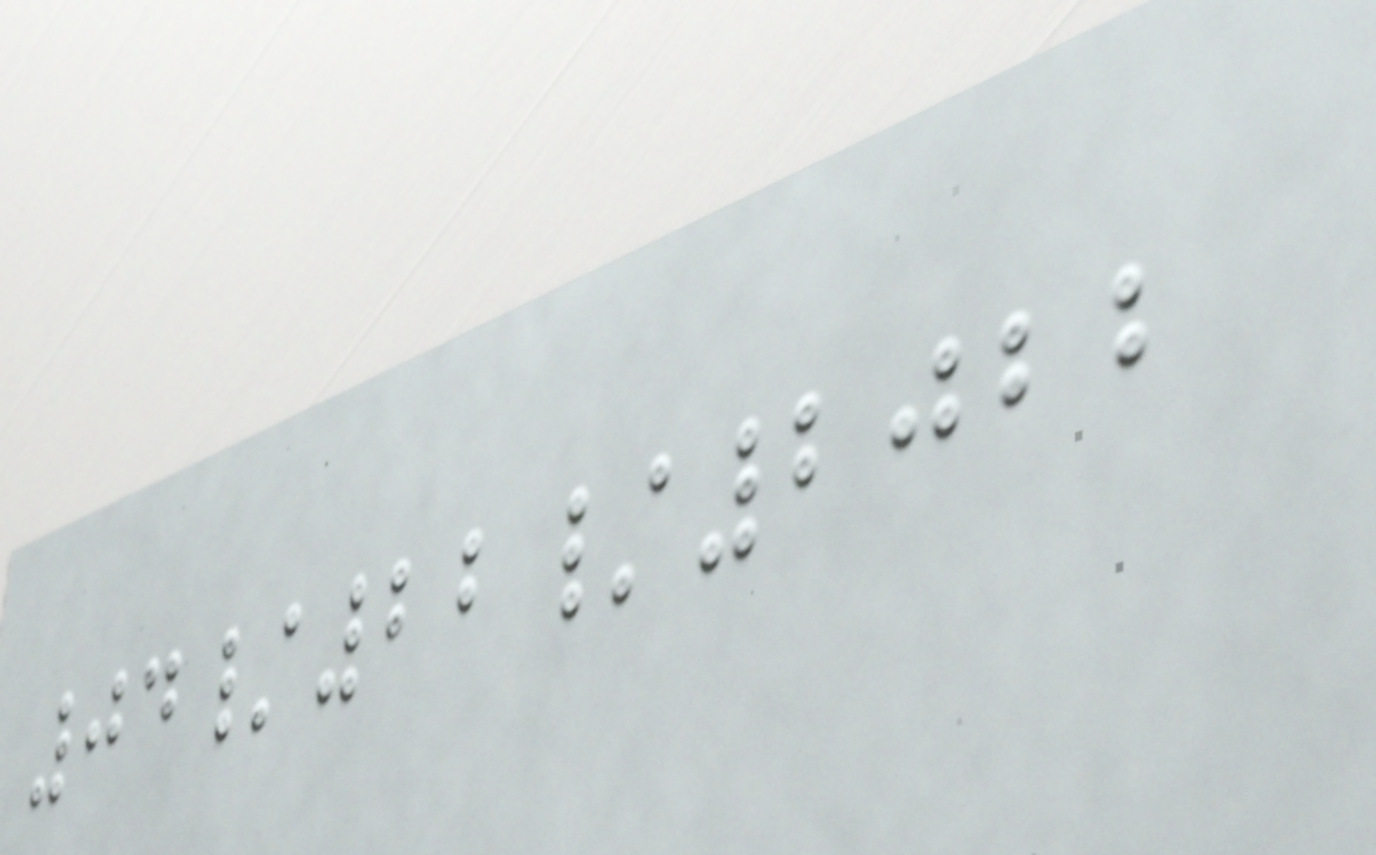04/22/2022
